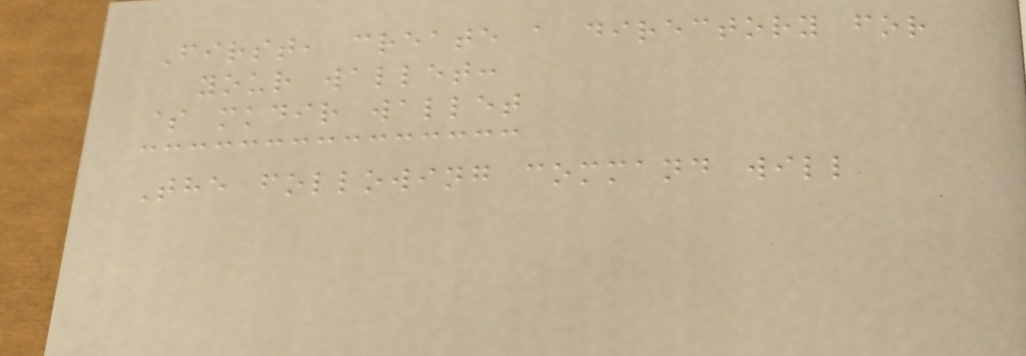First, create a directory for
your wallet:
$ mkdir wallet
The following command will
